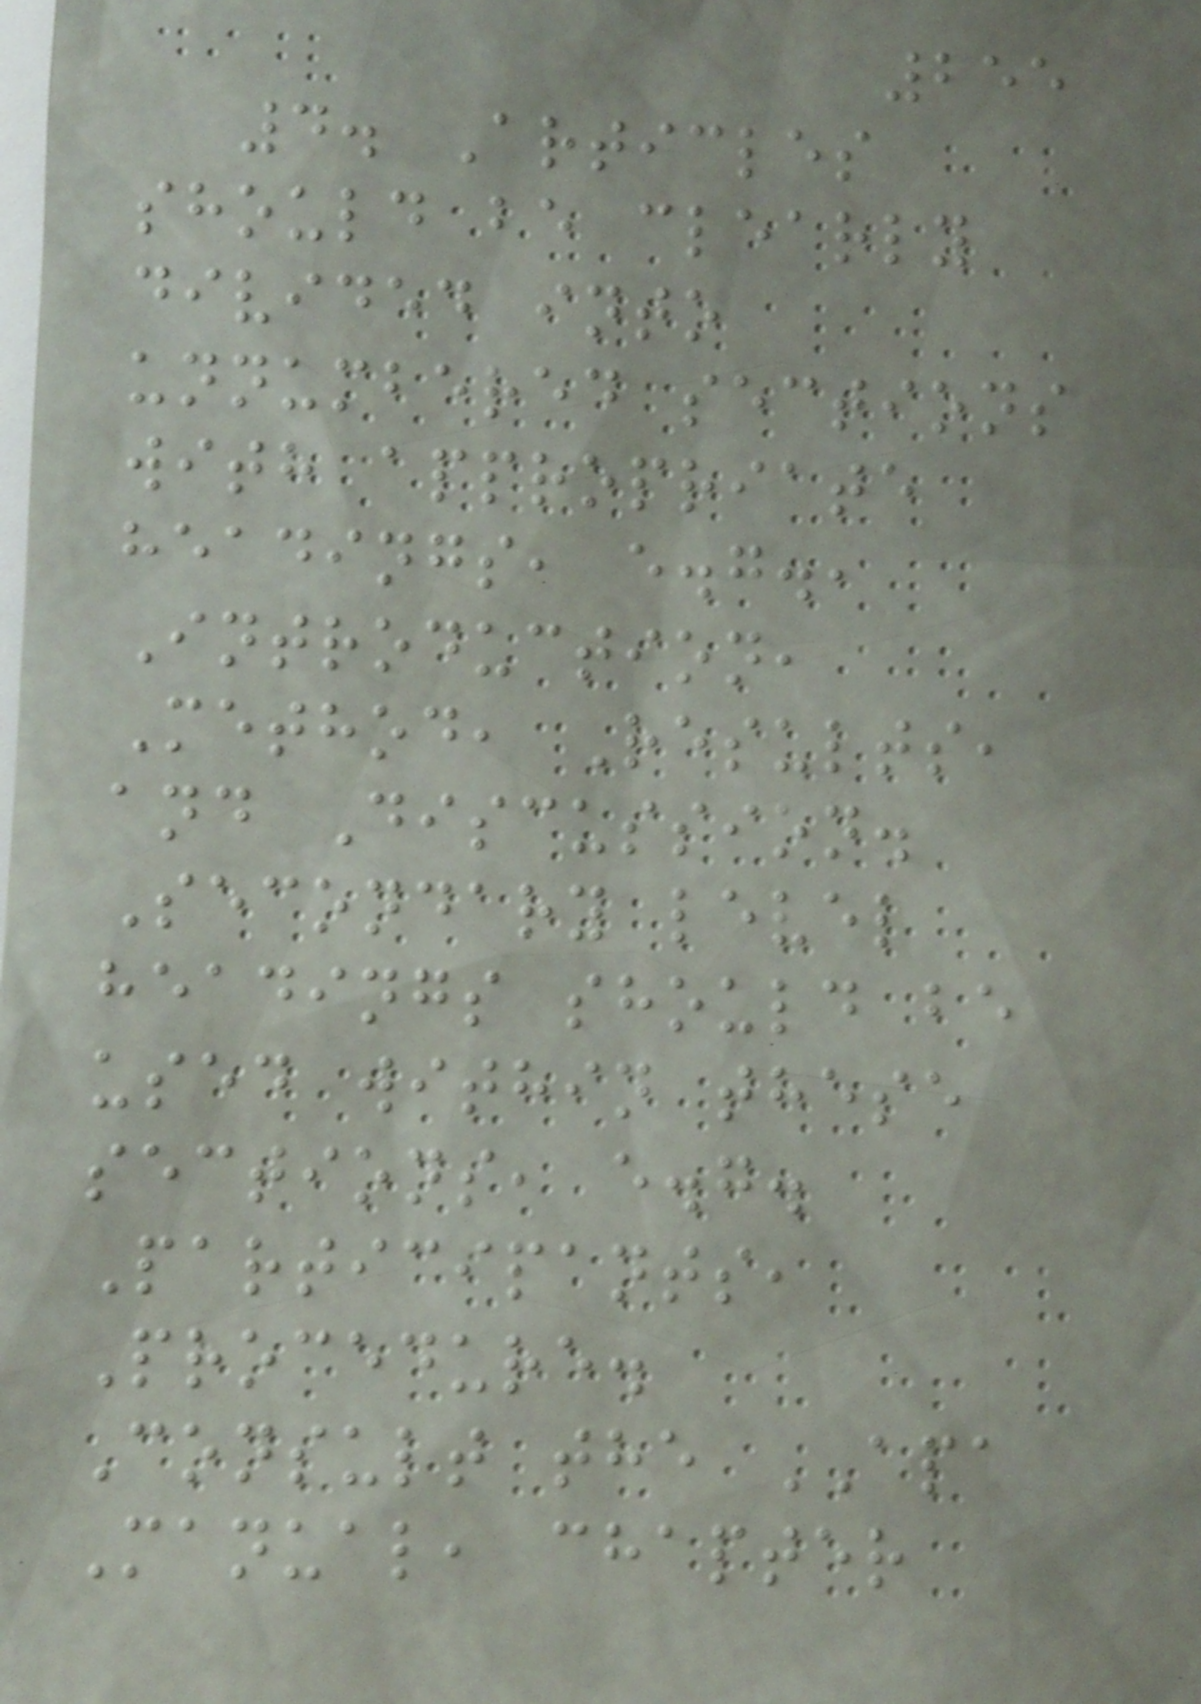255
4. Articles
should be clearly
divided into
unnumbered sections
with appropriate
headings, e.g.,
Introduction,
Method, Results,
and Discussion.
Secondary level
headings should be
used within these
sections, e.g.
Participants,
Procedure.
Consult the APA
Manual, chapter
